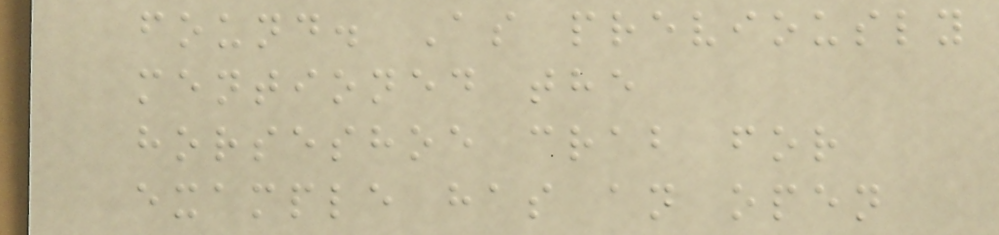found. As previously
mentioned the
horseshoe crab for
example has an open
